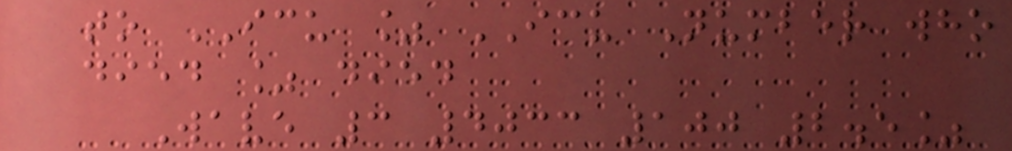to ICU % ICU Number who
died % died
Wave 3 4033 100 2.5%
